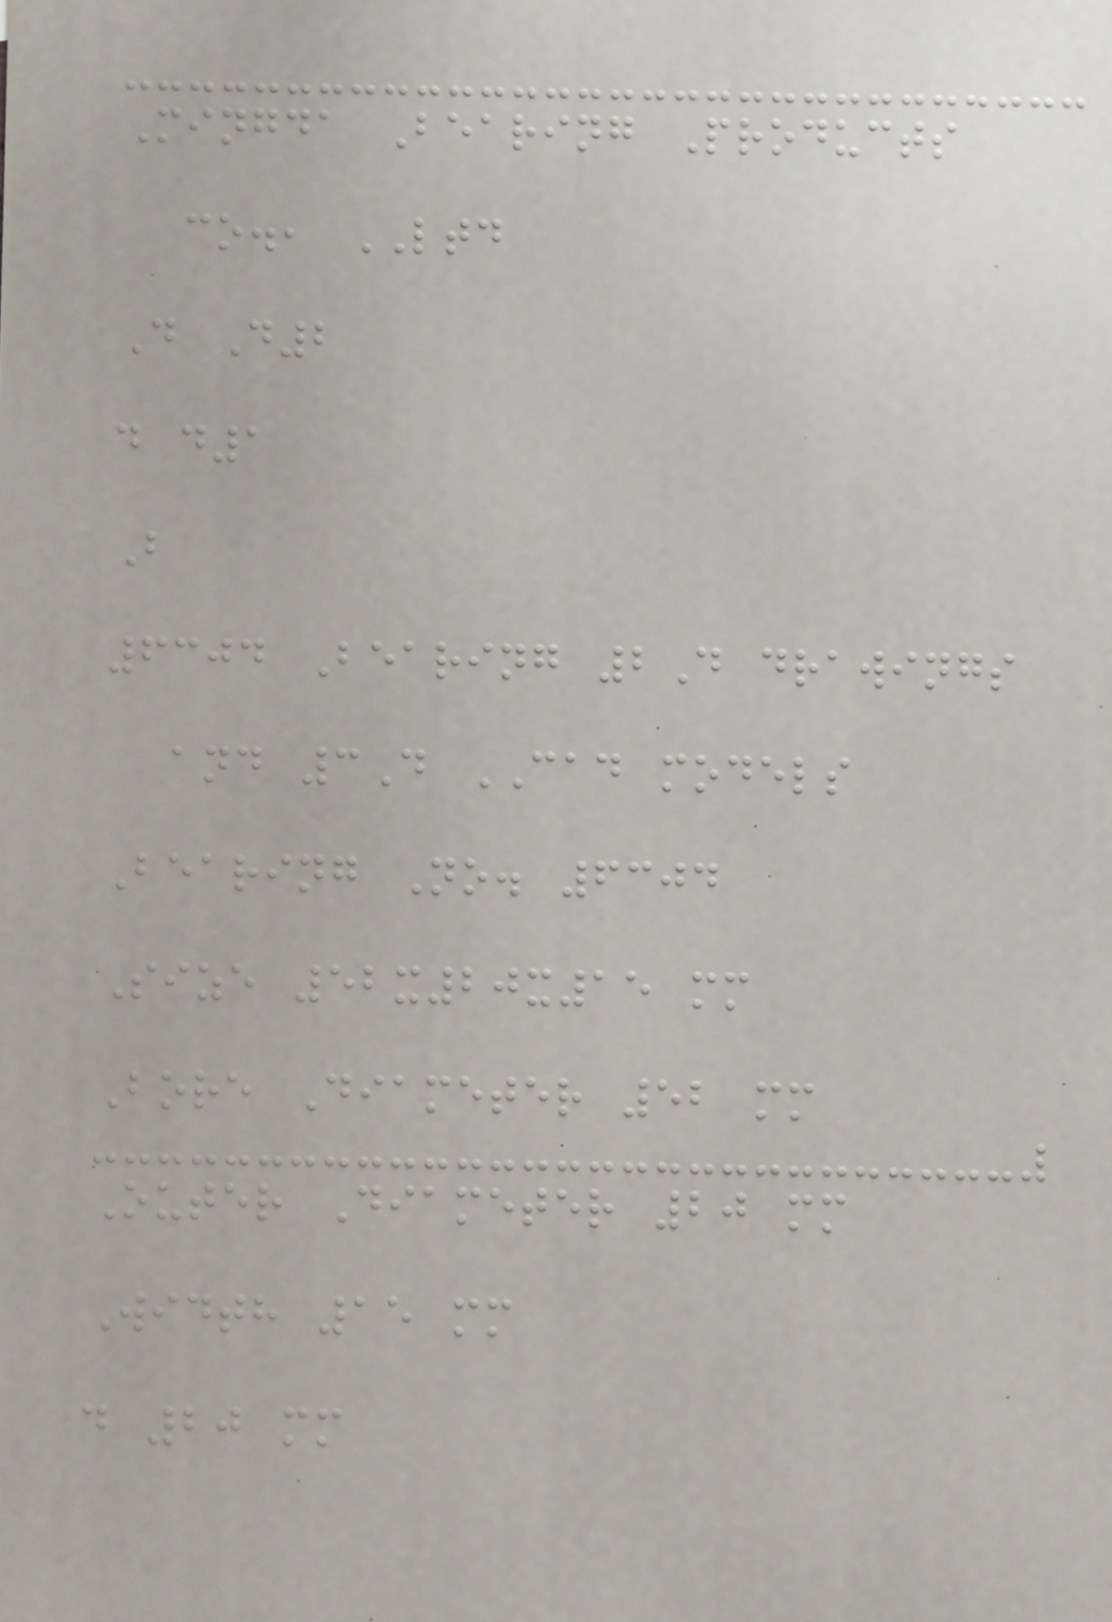Mingda Bearing Products
co., LTD
D D2
d d1
B
6304 Bearing 2D drawings
and 3D CAD models
Bearing No. 6304
Size 52x20x15 mm
Bore Diameter 52 mm
Outer Diameter 20 mm
Width 15 mm
d 20 mm
